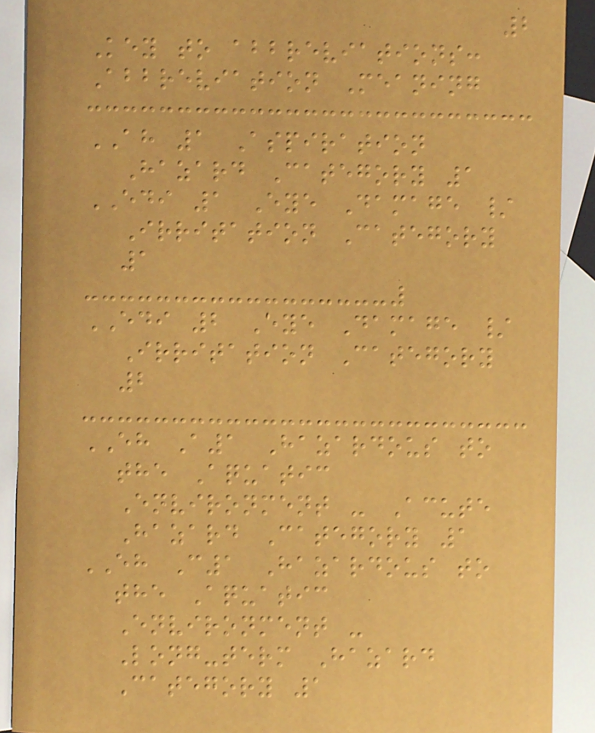2
Key to abbreviations:
Abbreviation Meaning
AH 1 Aspiration
Hazard Category 1
EDI 1 Eye Damage /
Irritation Category
1
EDI 2 Eye Damage /
Irritation Category
2
EH A1 Hazardous to
the Aquatic
Environment - Acute
Hazard Category 1
EH C1 Hazardous to
the Aquatic
Environment -
Long-term Hazard
Category 1
